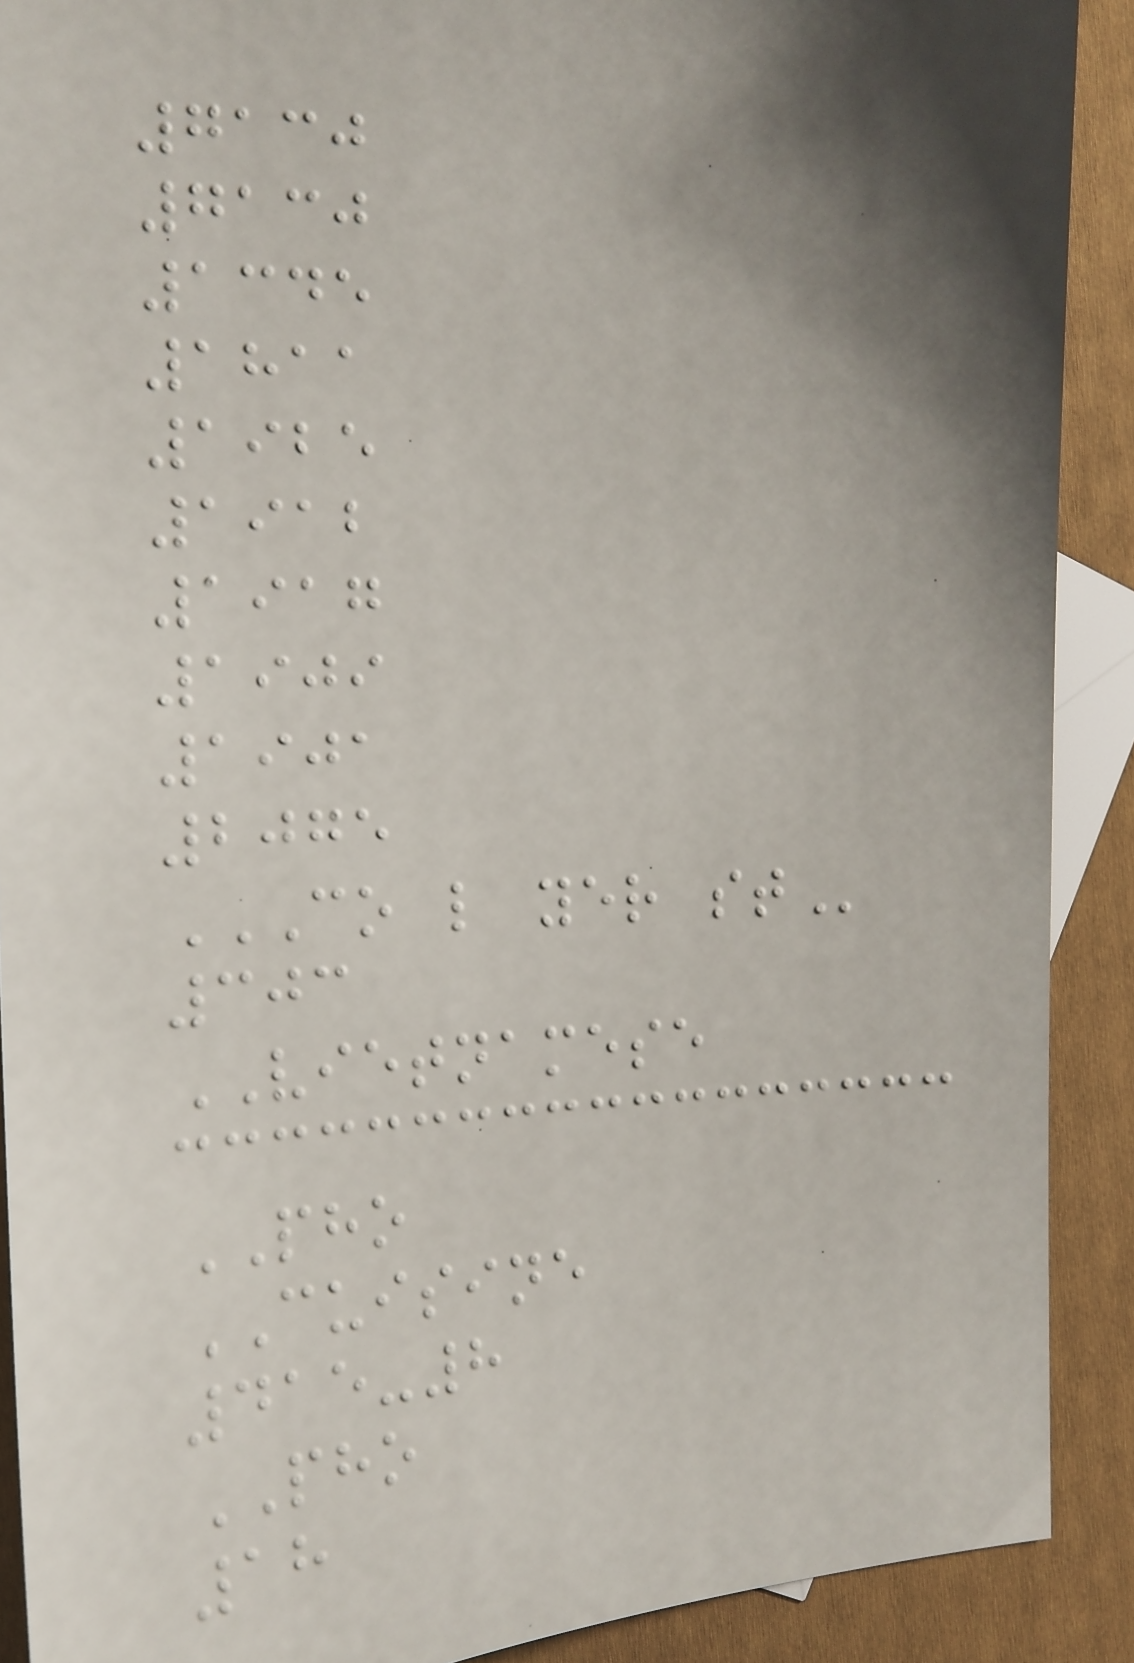7130
7130
1345
1811
1925
1912
1917
1909
1901
2075
CO L YER ST
303
VIETNAMESE
PHO
CUISINE
415-8
PHO
18
